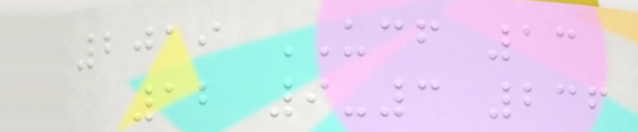2019 UCF 13
12 9-3 236
